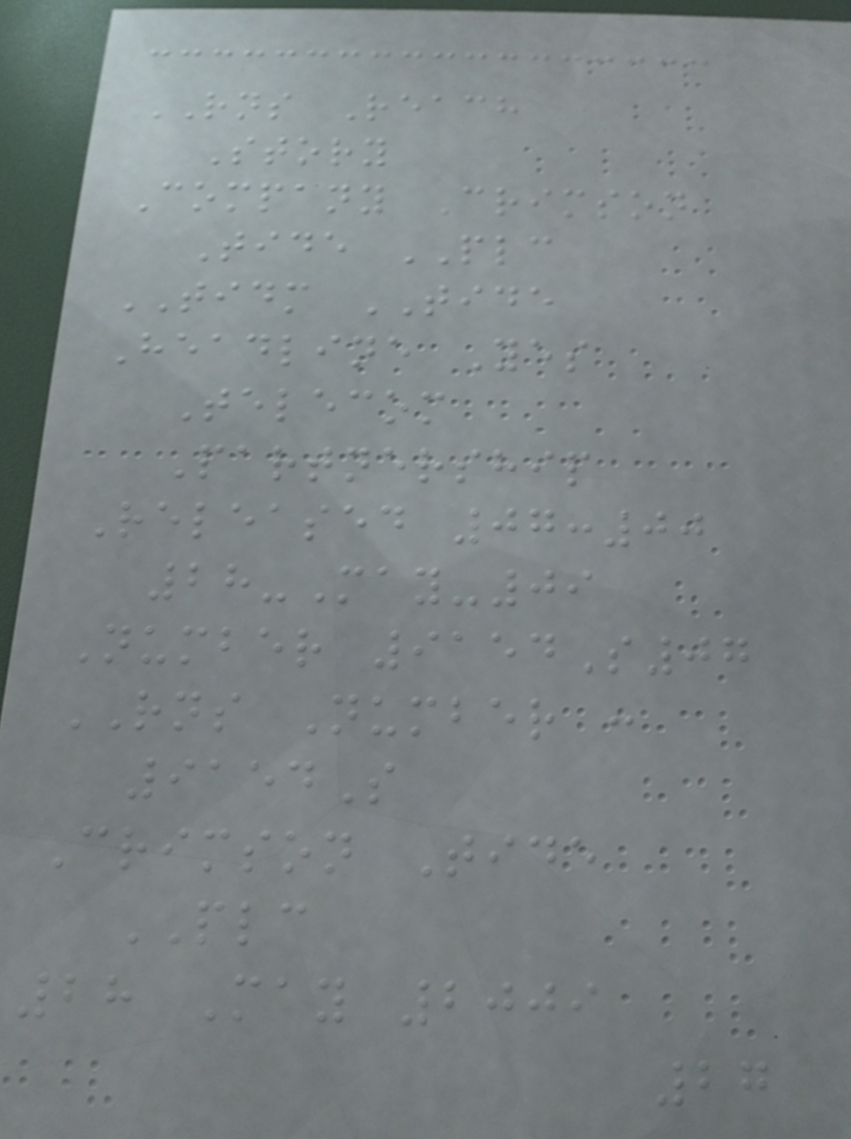RNS Reach
Story
Company Crimson
Tide PLC
TIDM TIDE
Headline Yes
Telecom
Partnership
Released 07:00
28-May-09
Number 9154S07
RNS Number :
9154S
Crimson Tide
PLC
28 May 2009
27
